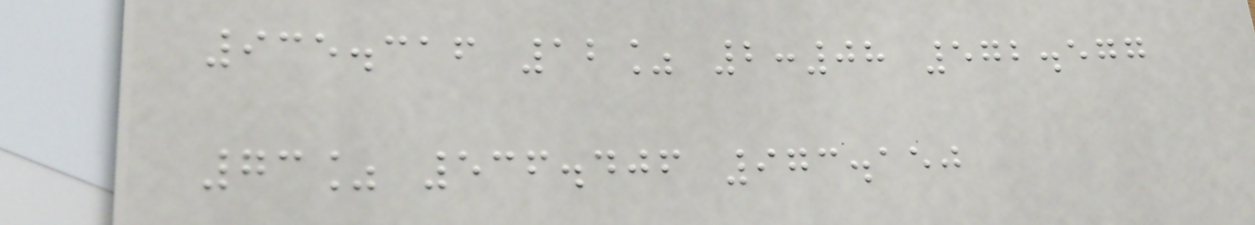935.316 12% 2:08 572.577
73% 536.406 973.150
